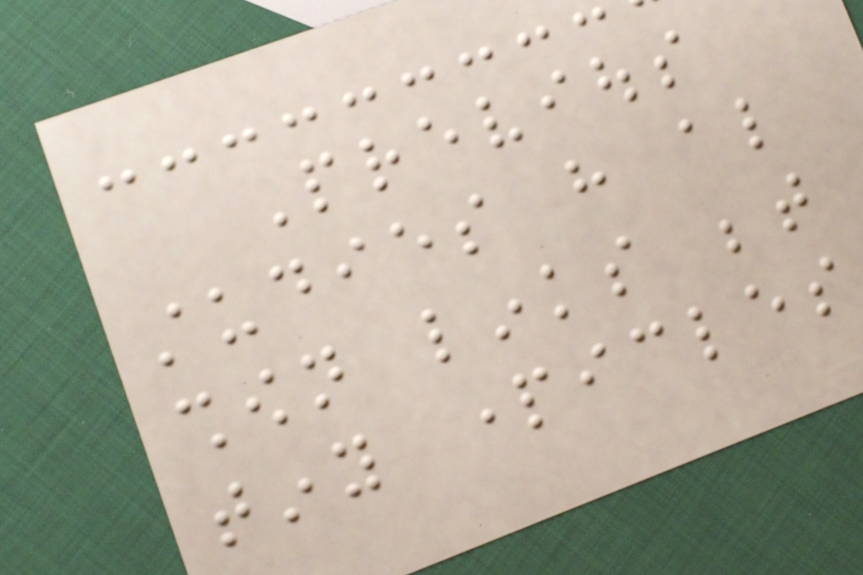Previous
studies have also
shown links between
tiny particles
